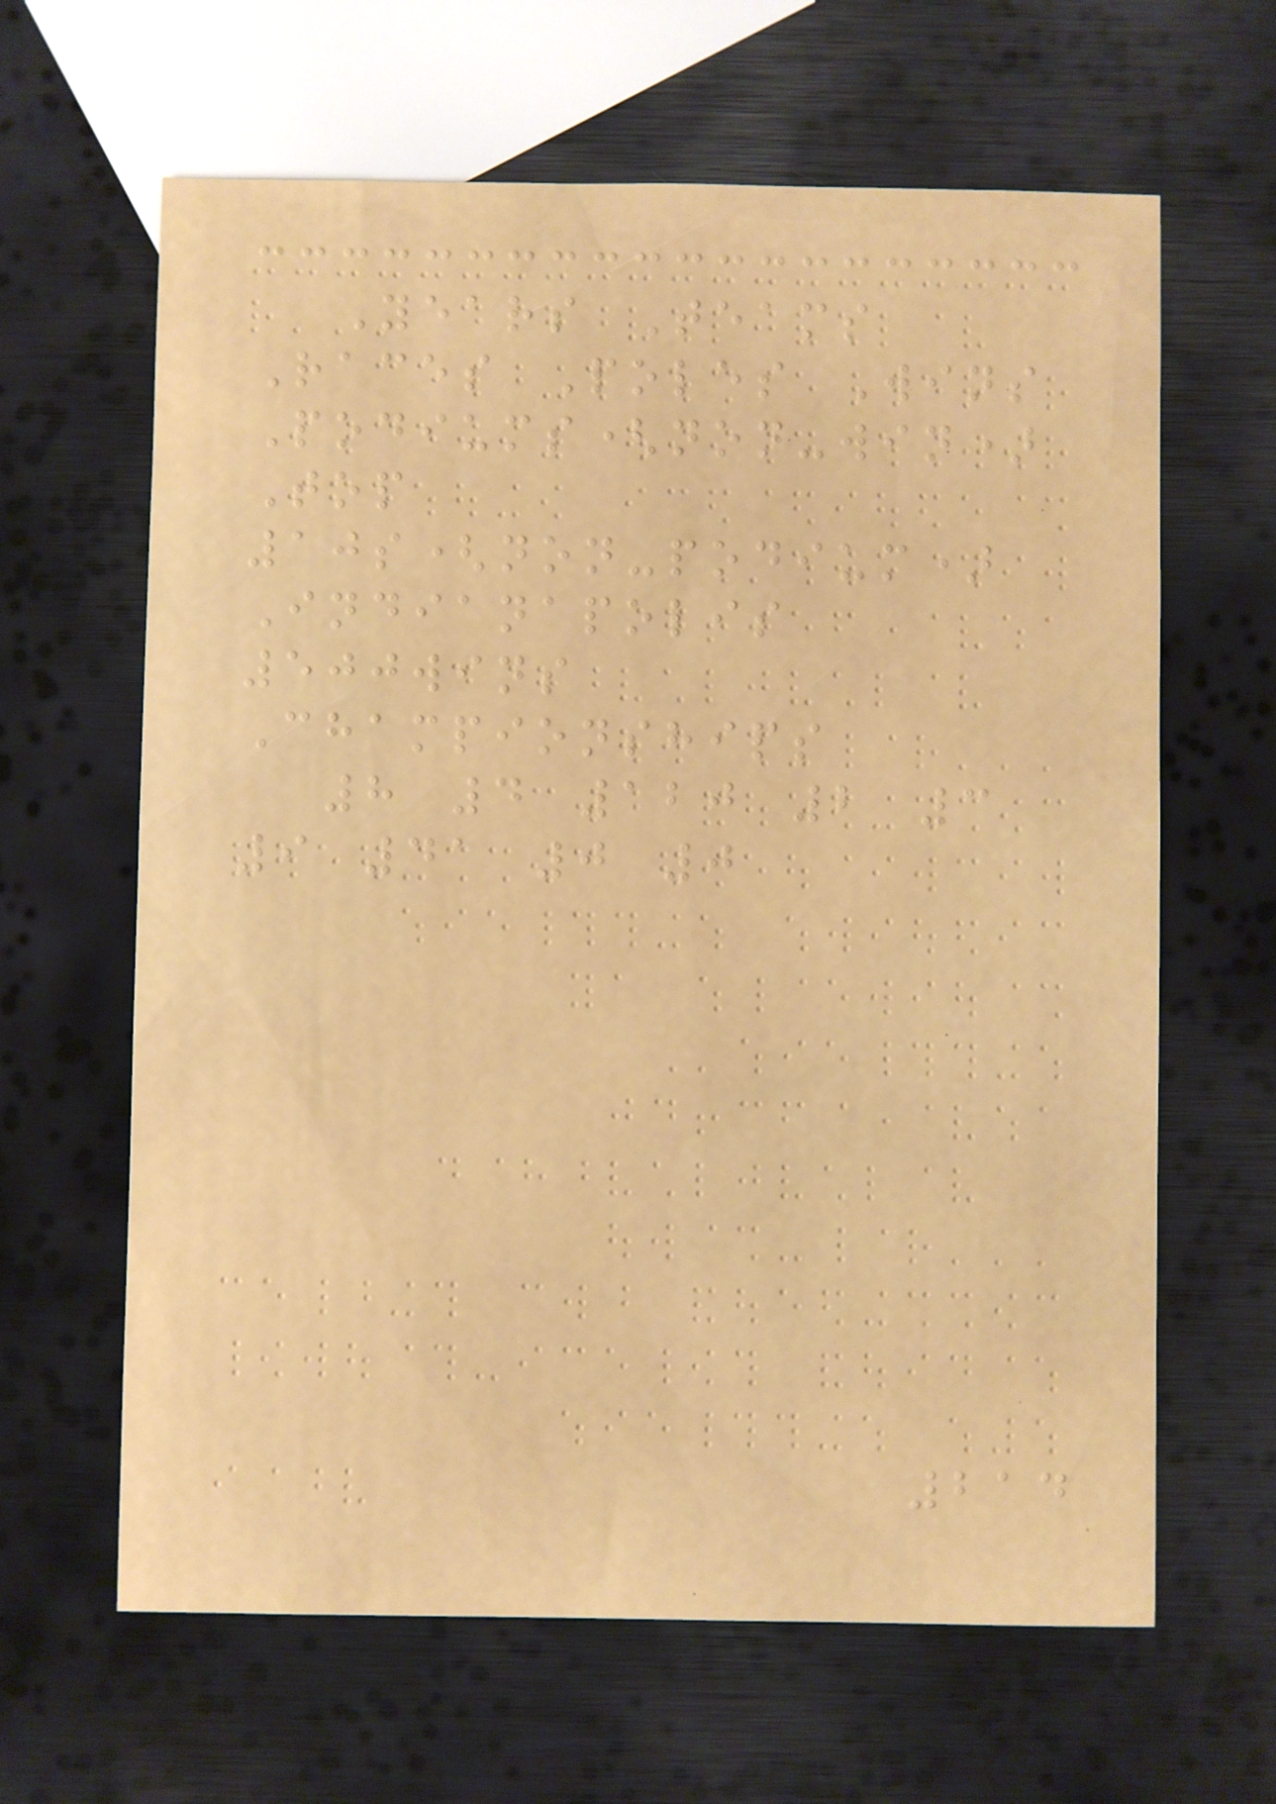Years Teams
Races Poles Wins
Podiums(non-win)
Top
10s(non-podium)
Indianapolis
500wins
Championships
8 4 120 2 3
9 41 0 0
214
